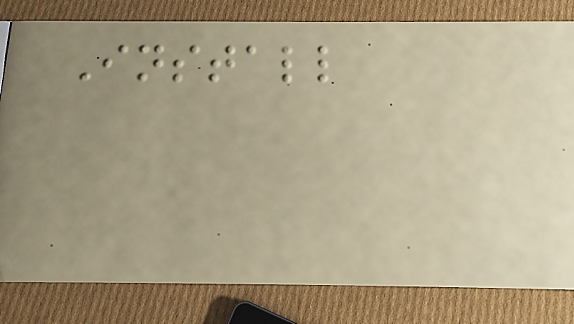Install
